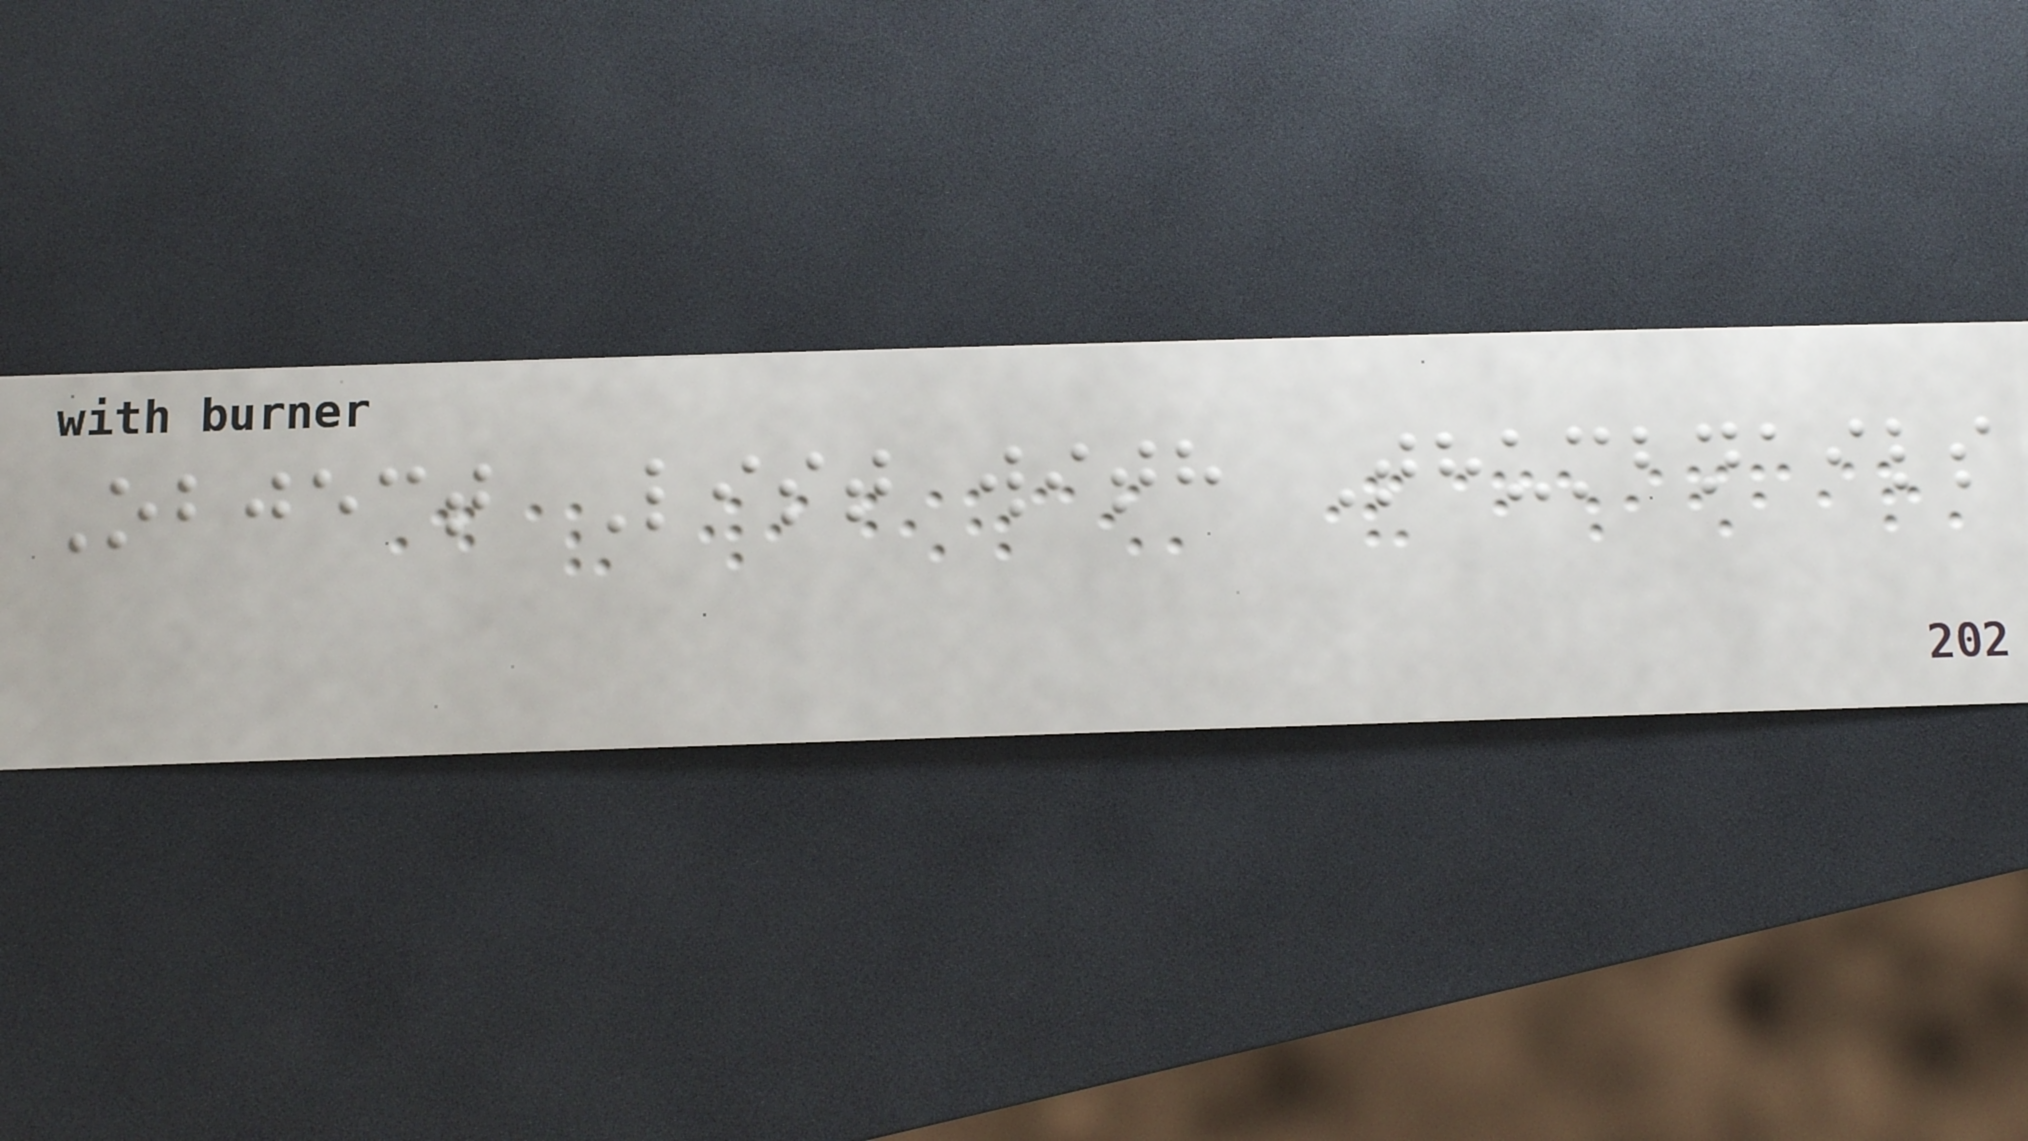Object List with Thumbnails
